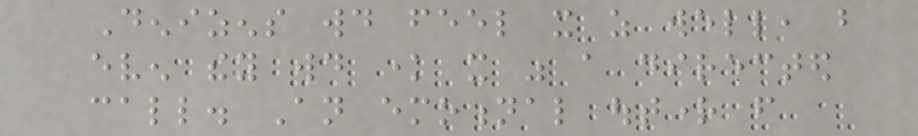Denizens would feel it as well, but
even they would know it was a directed
call. An emotional outright from
